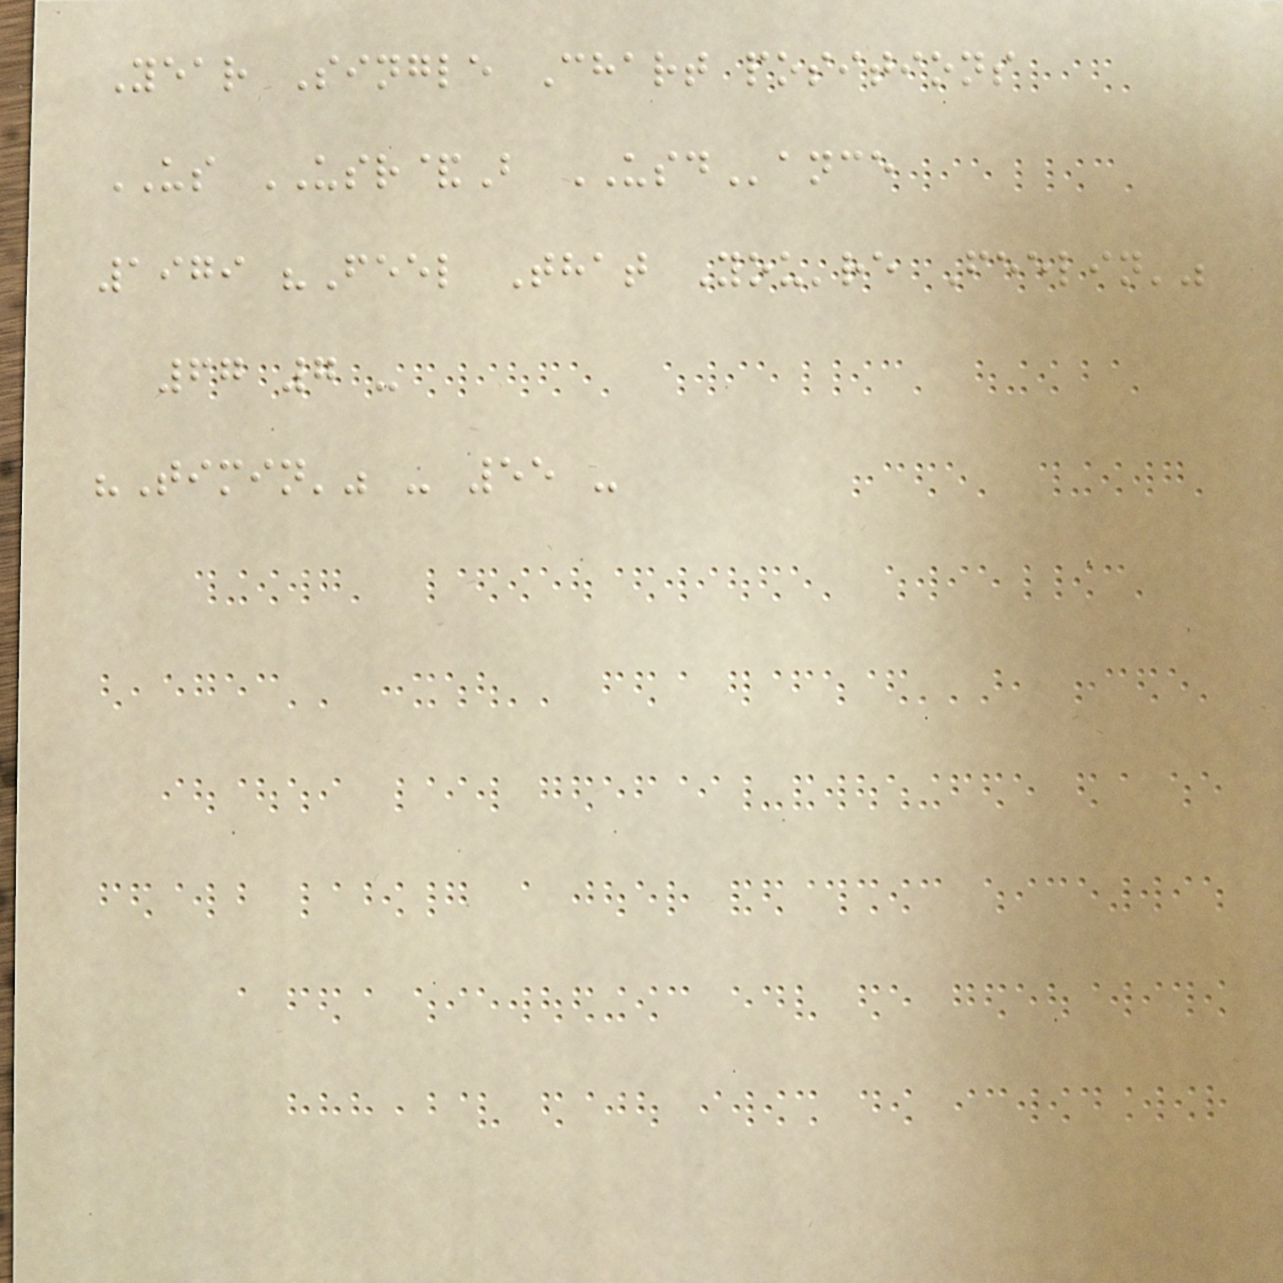Year Single Chart positions
US USR&B USDance
1979 "Feel That You're Feelin'"
67 7 -
"Timin'" - 55 -
